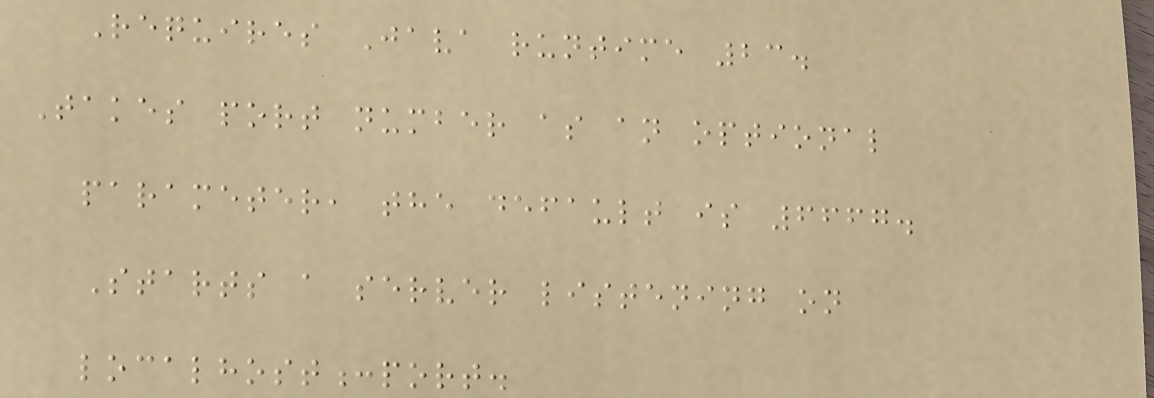Requires Java runtime 23.
Takes port number as an optional
parameter, the default is 6667.
Starts a server listening on
localhost:port.
